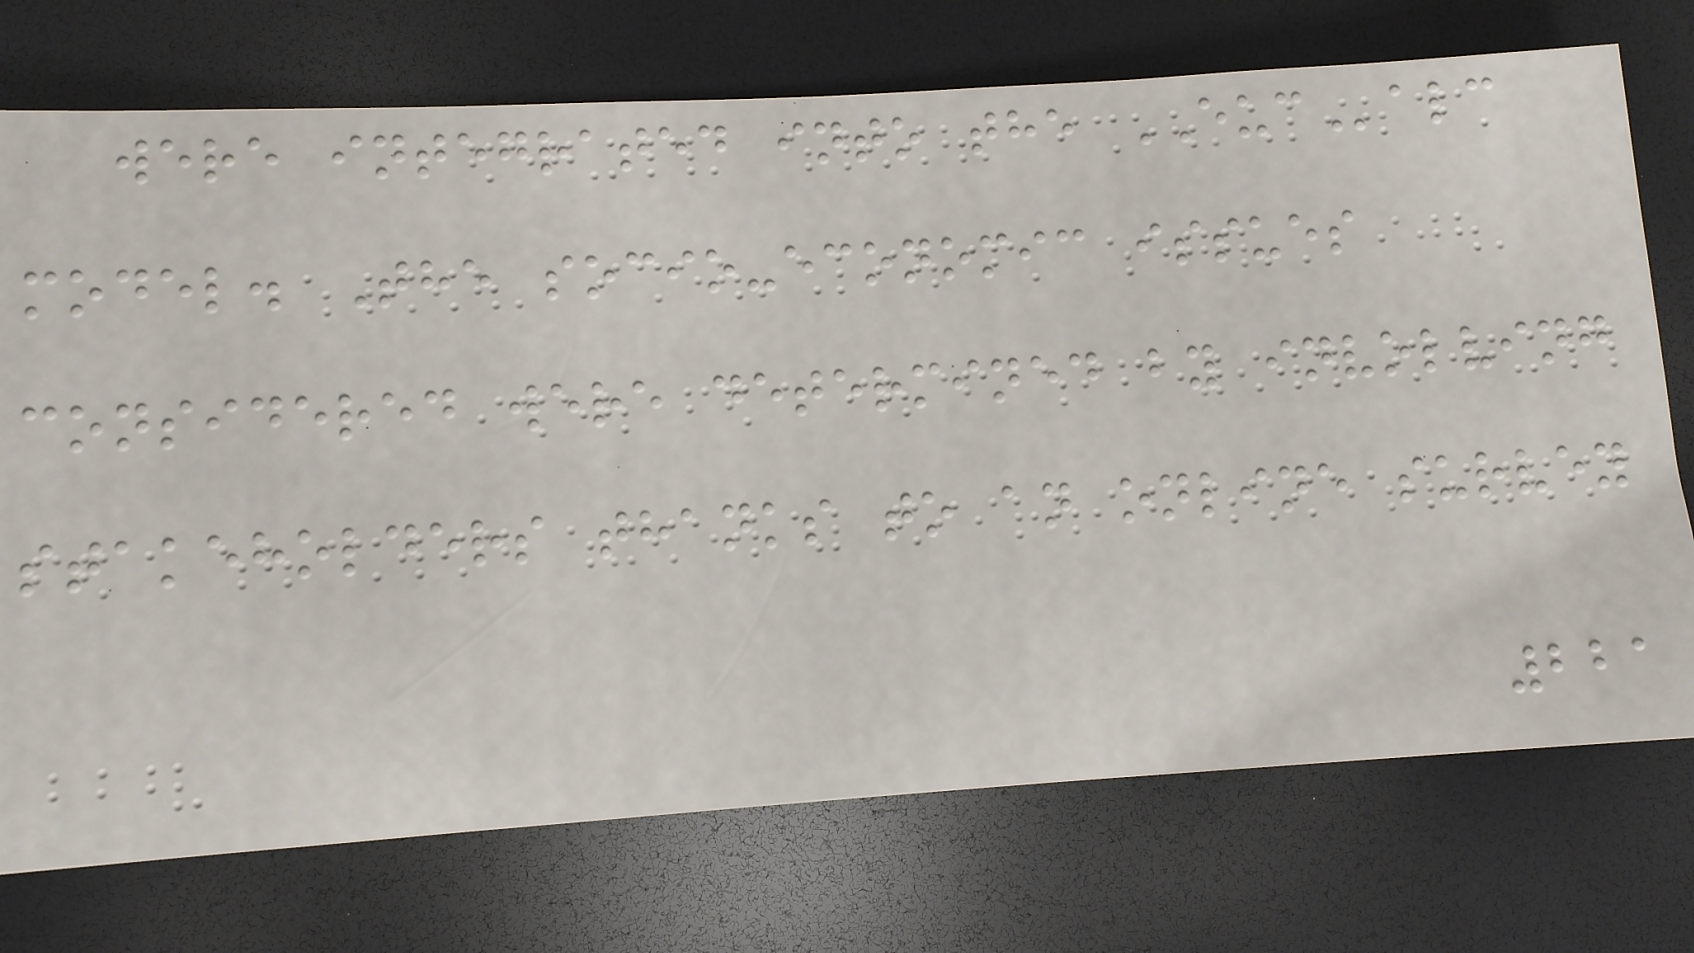were integrated into the EUCalc
model. The socio-economic issues
considered were determined by involving
stakeholders thanks to an online survey
221
